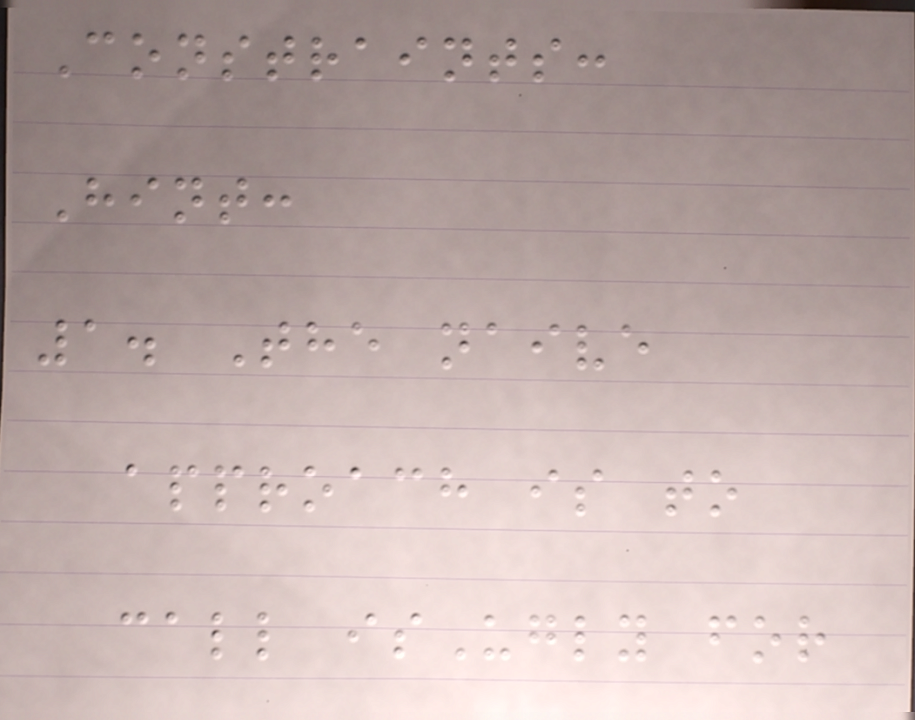Constraints:
Hint:
1. The naive
approach is to
call isUgly for
